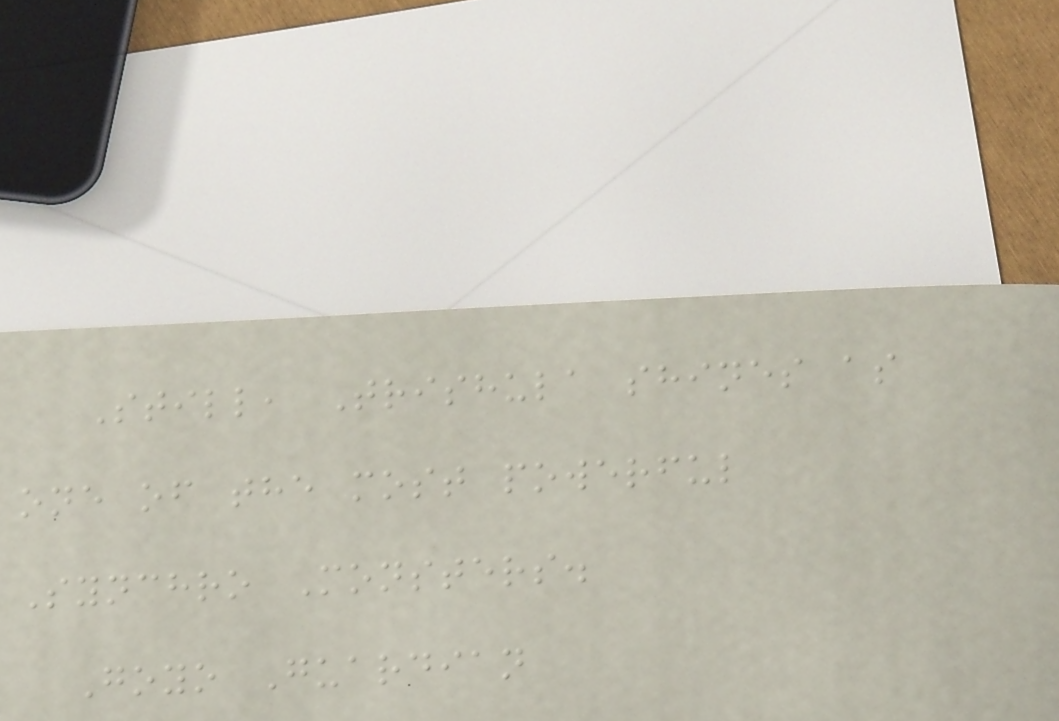Still, Trishula shines as
one of the most powerful
Synchro Monsters.
Goyo Guardian
